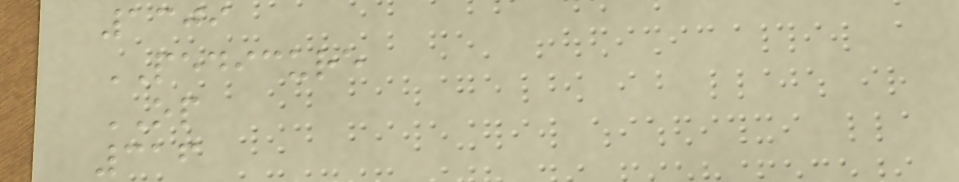1309
PEDICURE
OP
316
